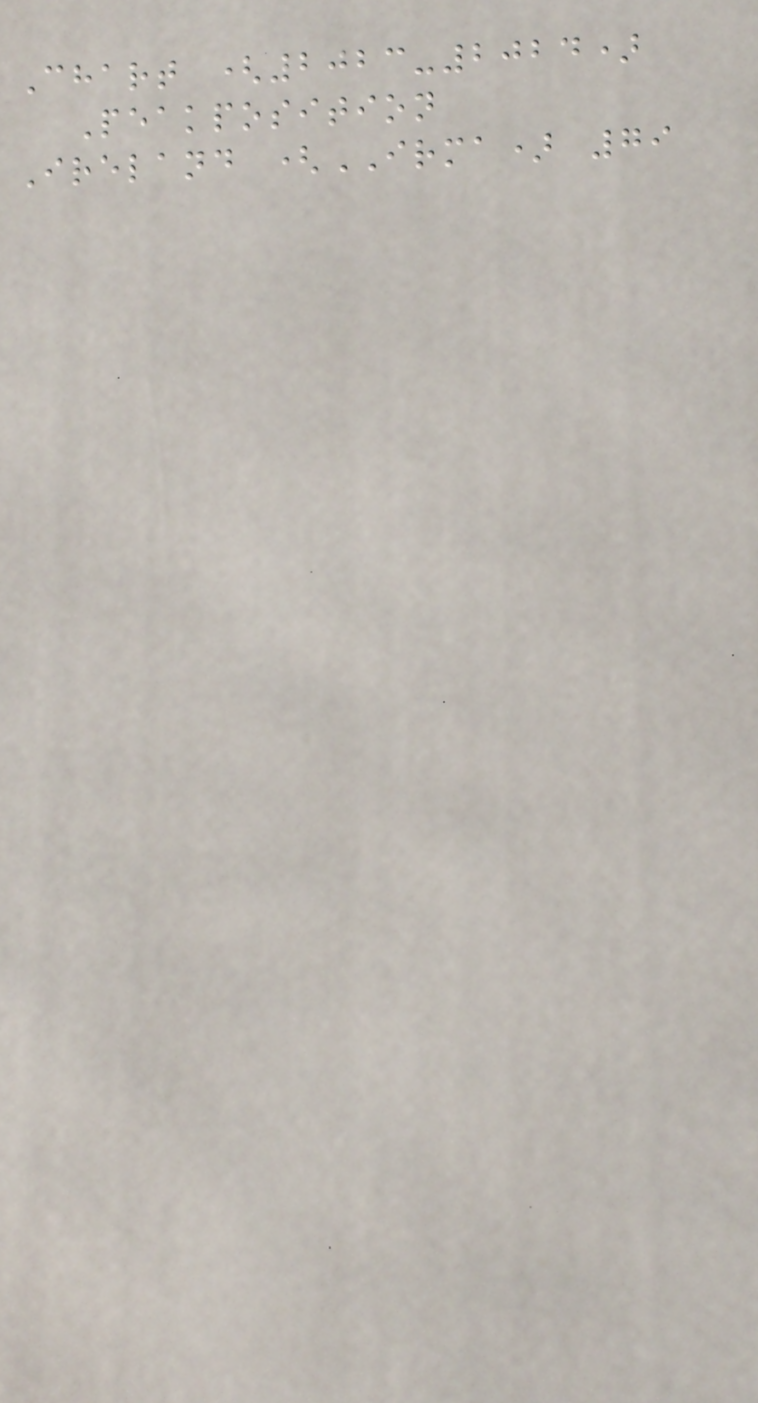Chart (2023-2024)
Peakposition
Ireland (IRMA) 79
